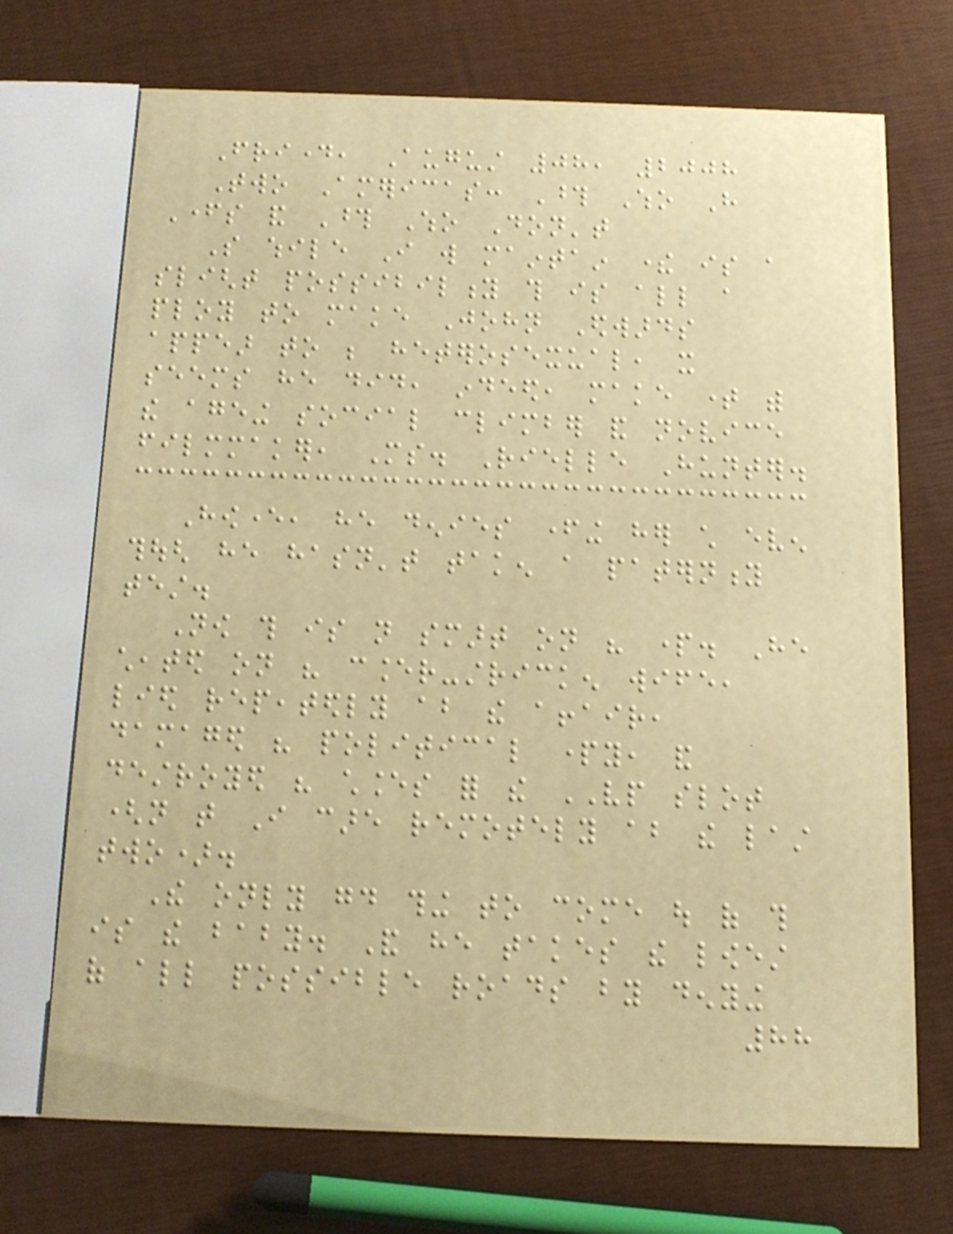Friday, August 08, 2008
Two Americas: Those Who Have
Fathers and Those Who Don't
So while I will maintain there is a
slight possibility this is all a
ploy to make John Edwards
appear to be heterosexual, it
seems he did, indeed, make time with
the ageing social climber and novice
filmmaker, Ms. Rielle Hunter.
However, he denies fathering her child even
though he hasn't taken a paternity
test.
Now this is not smart on his part. He
cheated on his cancer-stricken wife,
lied repeatedly about the affair,
damaged his political party, and
destroyed his chances for the VP slot
(not that I care remotely about the last
two).
The only good thing to come out of this
is the baby. And he takes the lowest
of all possible roads by denying
88
